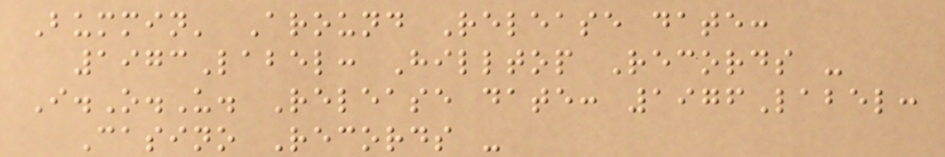Bummin' Around Release date:
1973Label: Hilltop Records -
I.O.U. Release date: 1976Label:
Casino Records -
